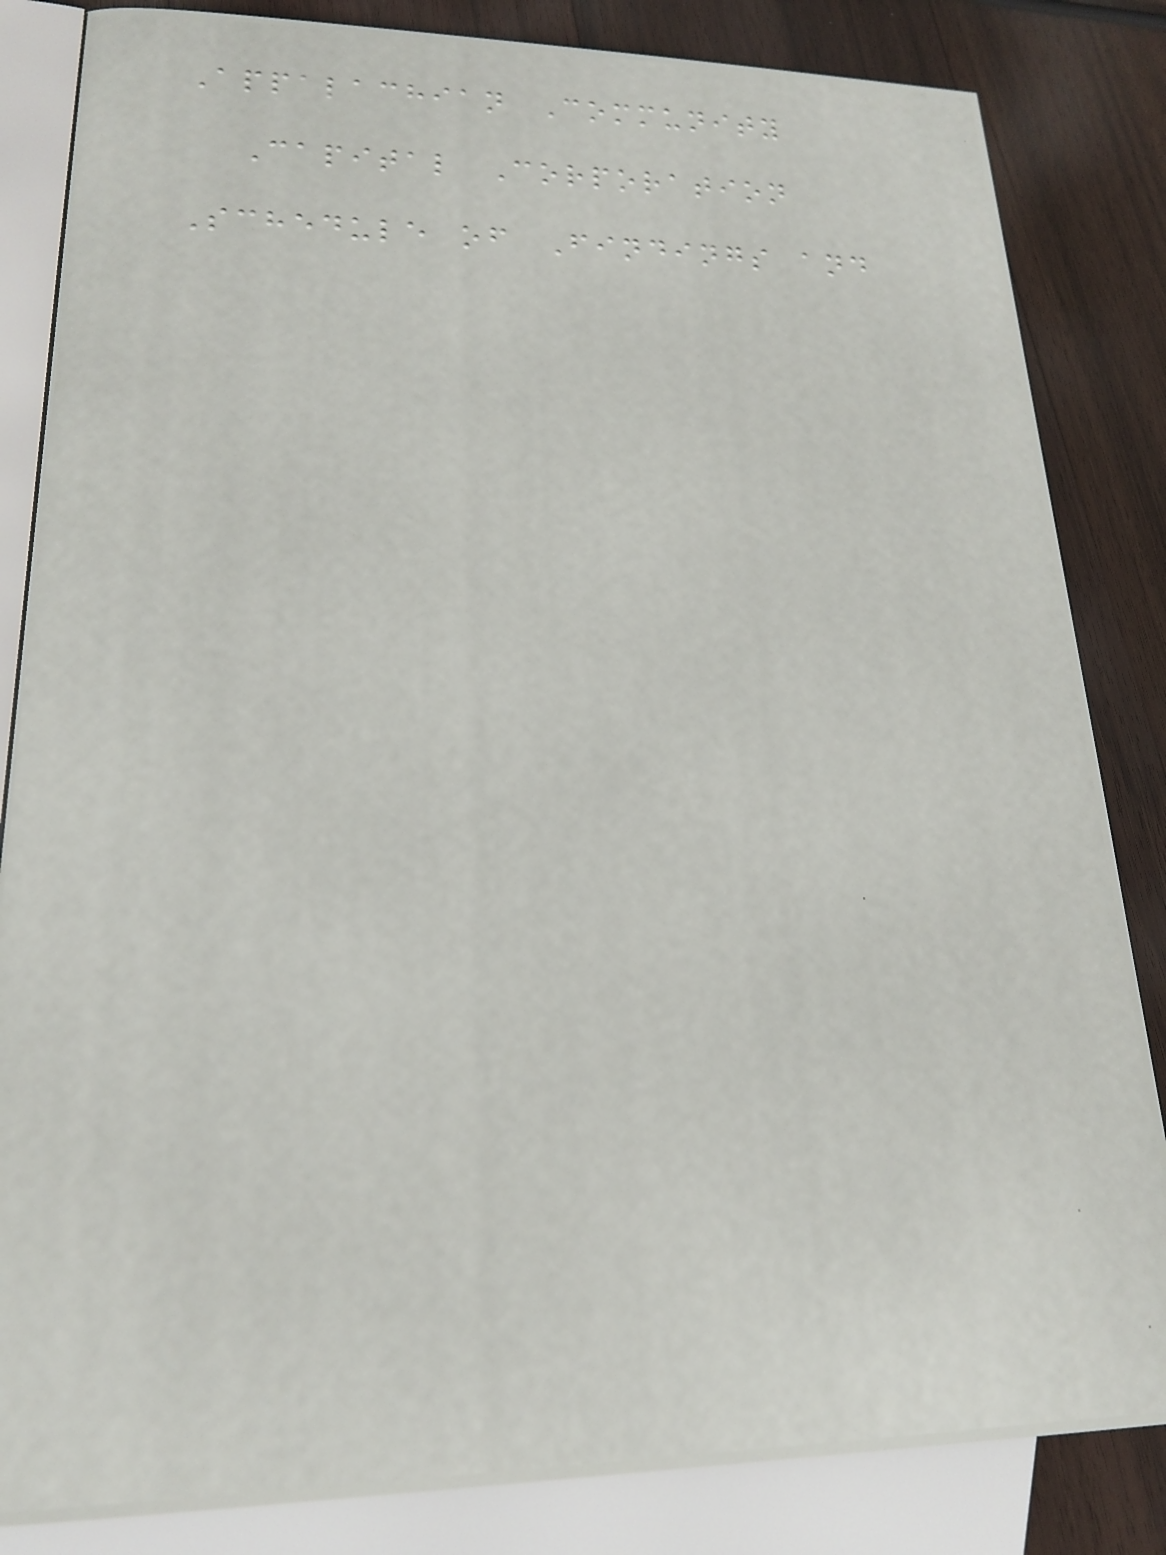Appalachian Community
Capital Corporation
Schedule of Findings and
